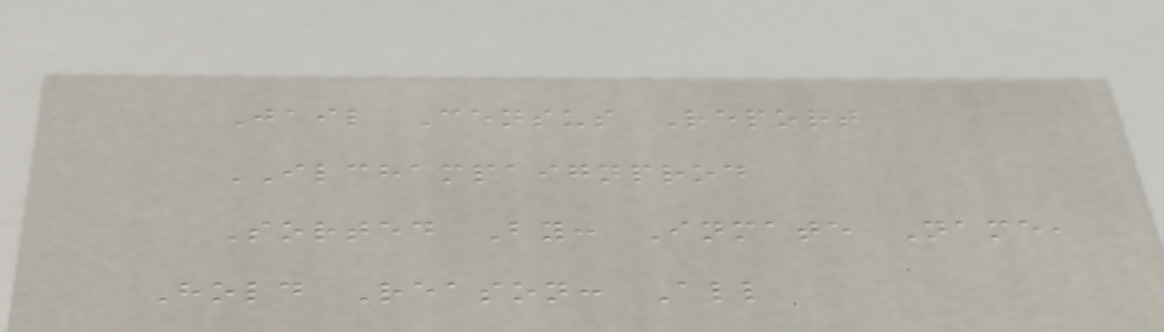Jail Census Report
ILCHAMPAIGNPROD
Sorted By: Inmate Name,
Hold Reason: All
